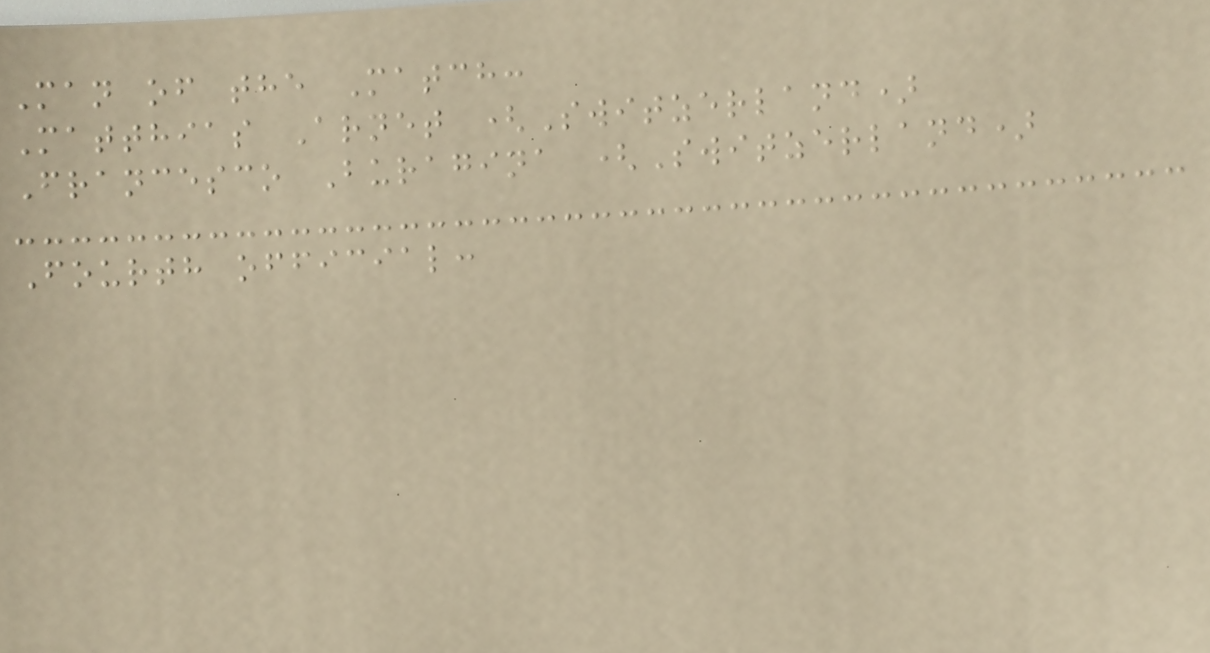Man of the Match:
Matthias Arnet (Switzerland)
Francesco Buragina (Switzerland)
Fourth official:
